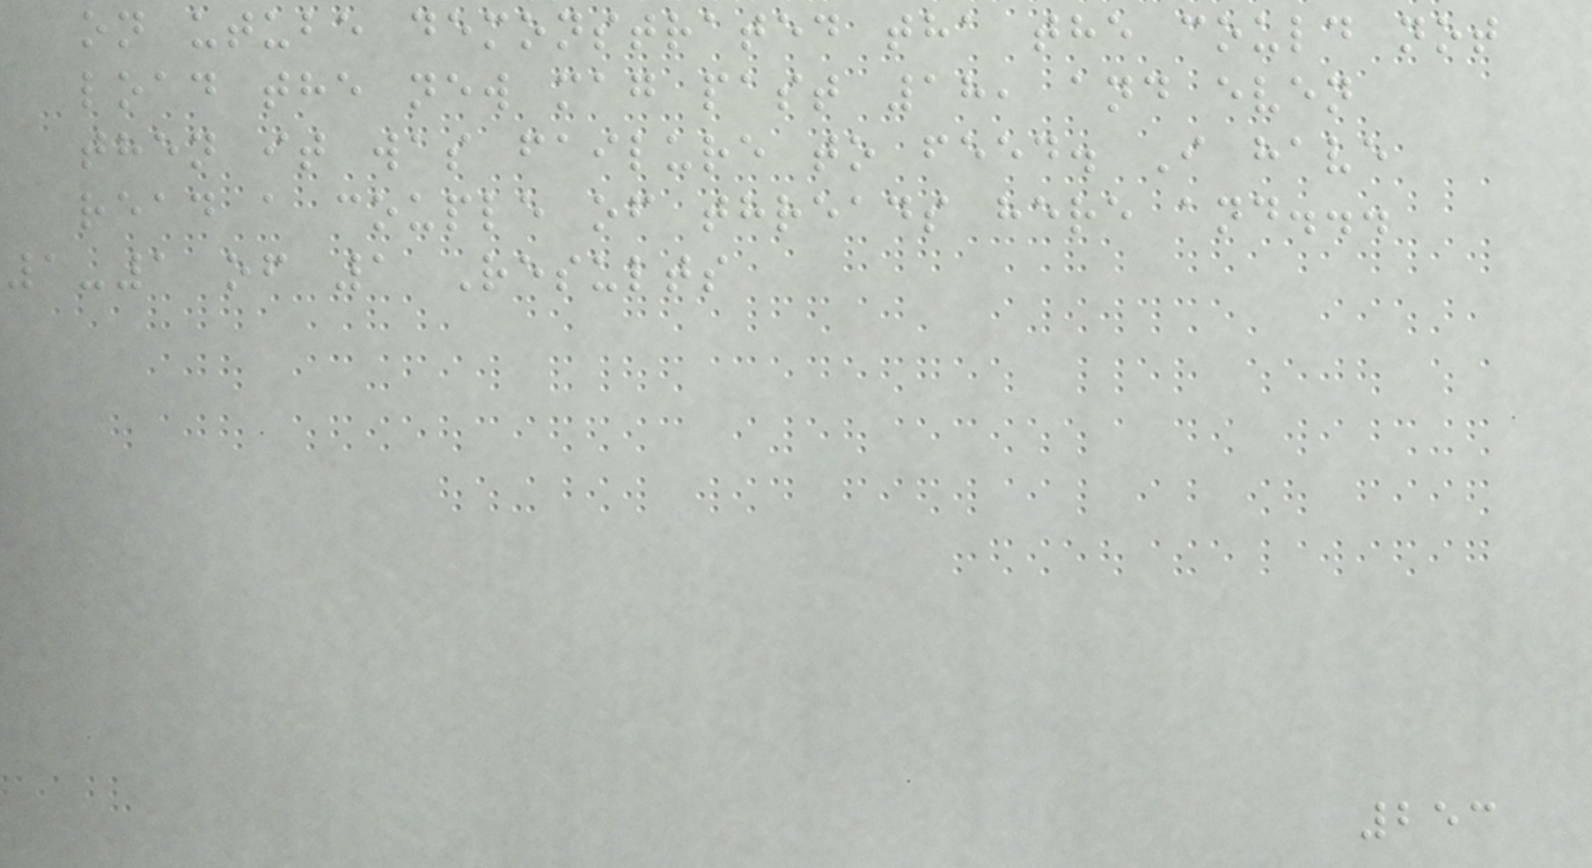on utube demonstrated tha the could not
load the new mag past 18, and even
then it was failure to feed. I have
read a couple of threads here and...
1-1 of 1 Results
253
